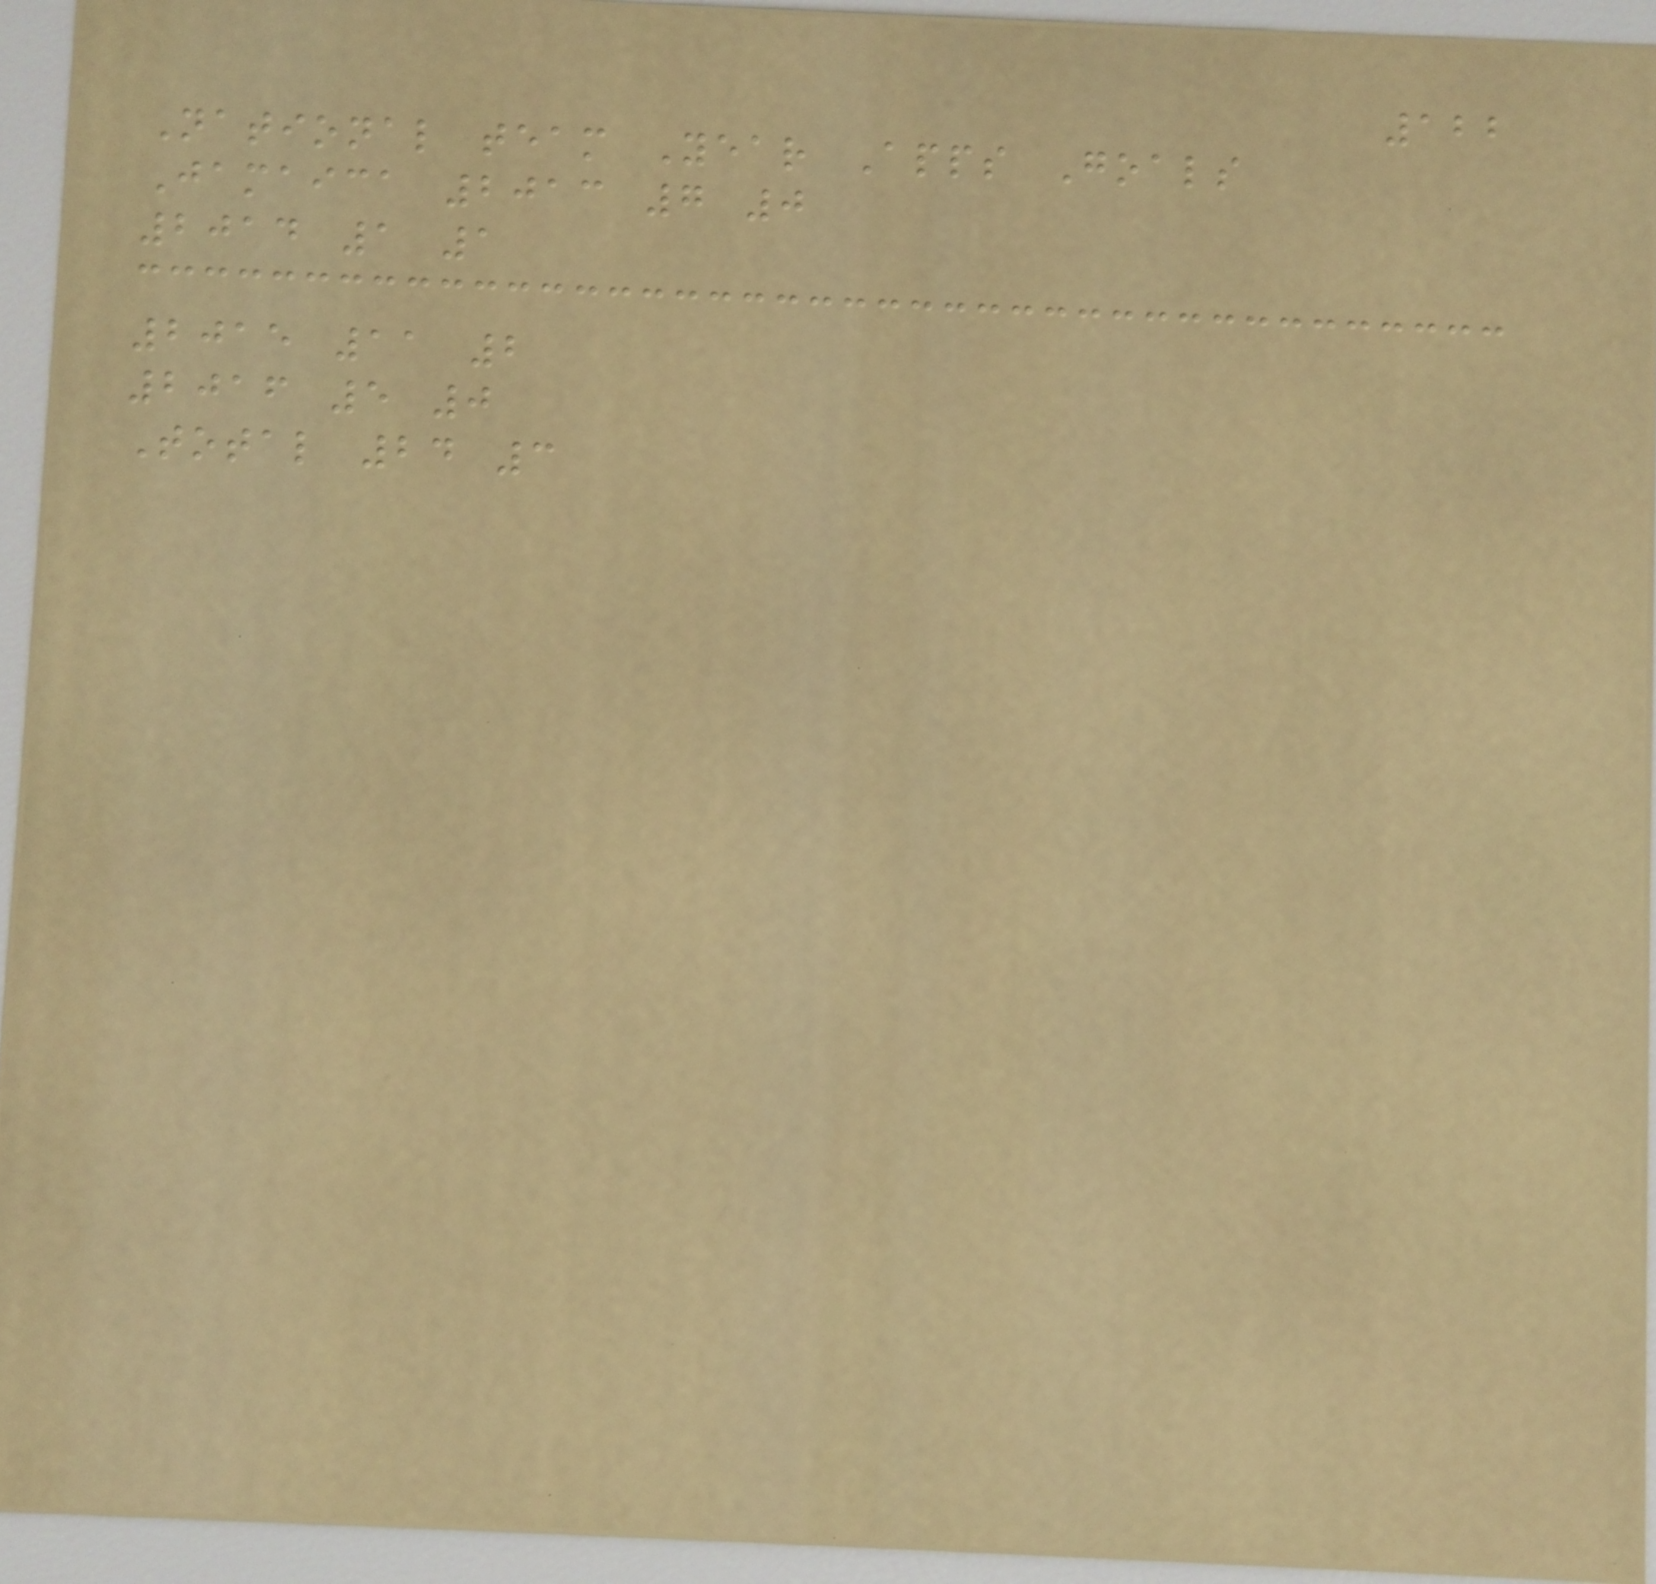122
National team Year Apps Goals
Jamaica 2013 7 0
2014 1 1
2015 11 2
2016 5 0
Total 24 3
